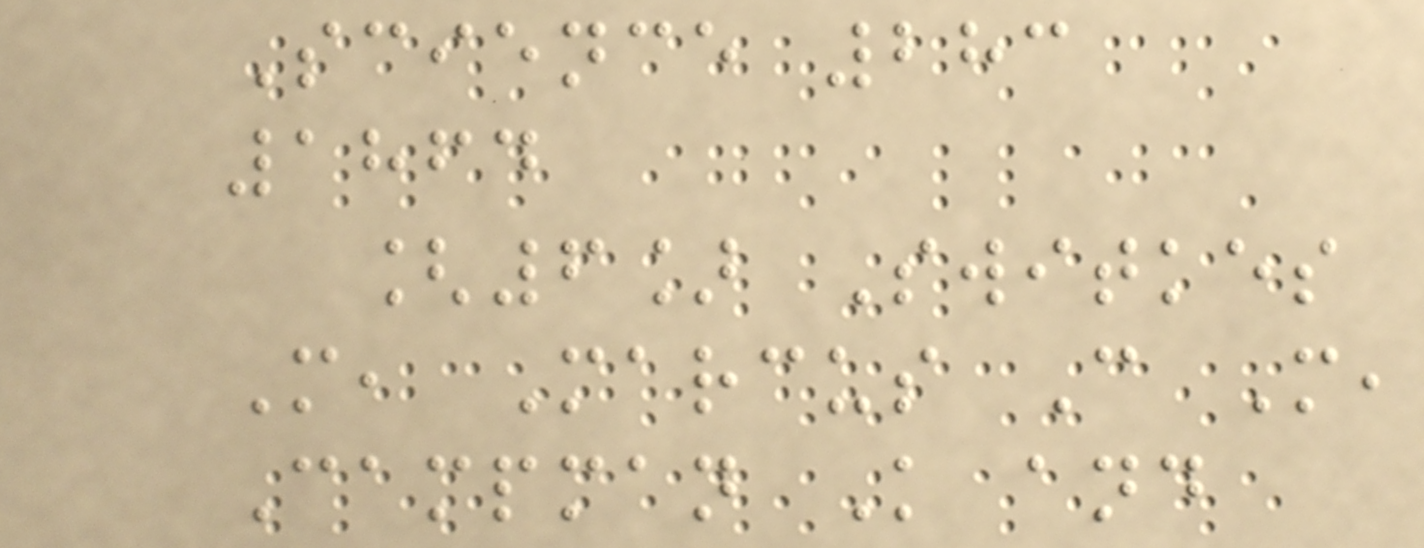Science 283
1864
[6] Switkes
M, Marcus C M,
Campman K and
